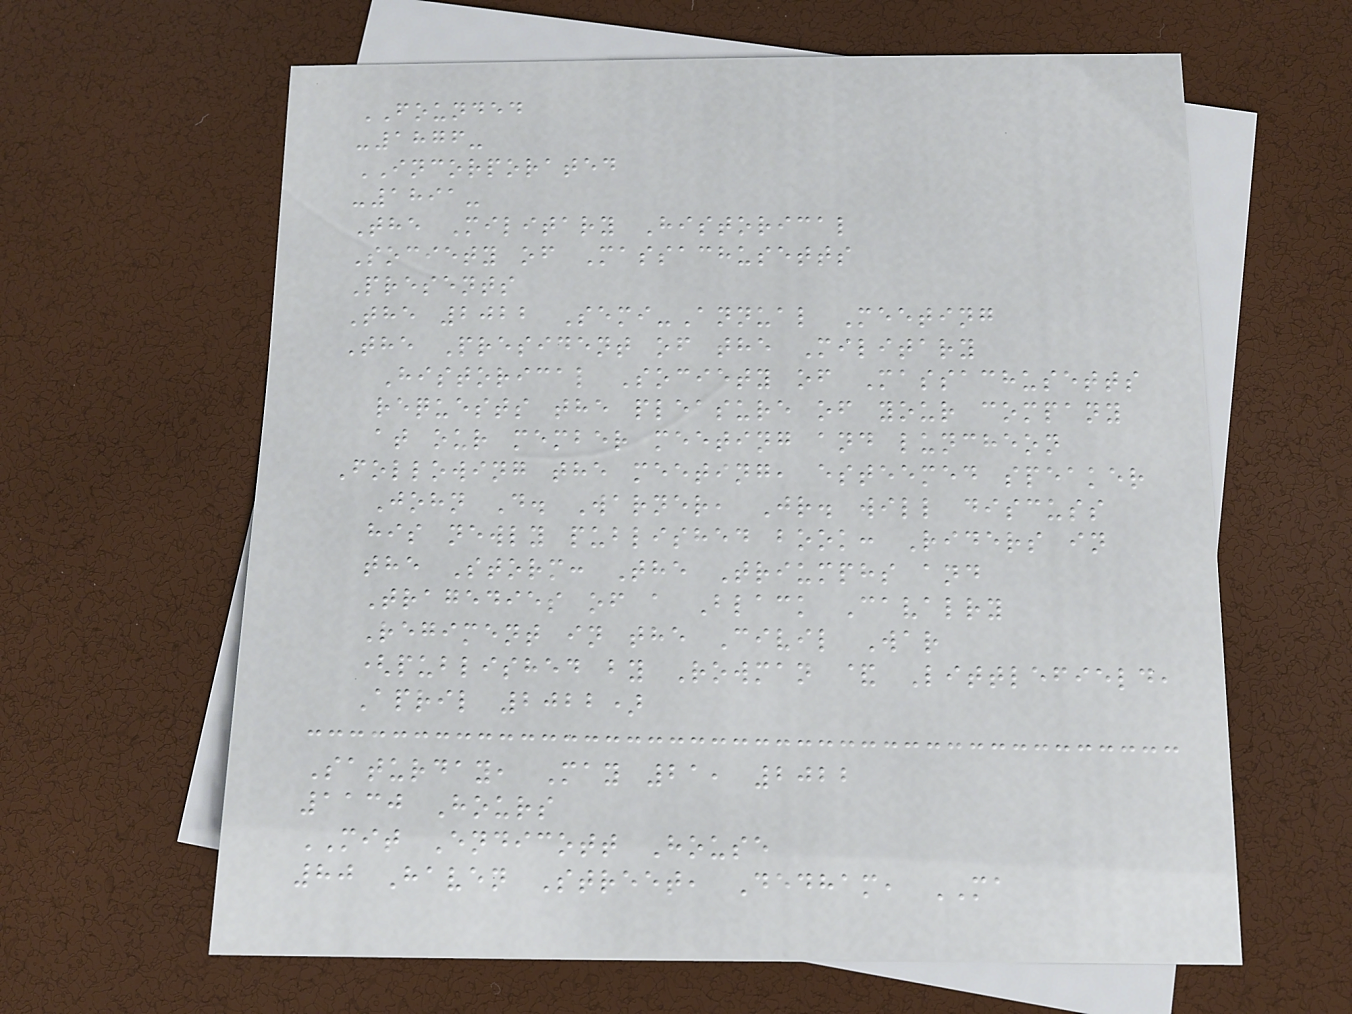FOUNDED
-1876-
INCORPORATED
-1891-
The Military Historical
Society of Massachusetts
Presents
The 2022 Semi-Annual Meeting
The President of the Military
Historical Society of Massachusetts
requests the pleasure of your company
at our member meeting and luncheon
Following the meeting, esteemed speaker
John D. Warner, Jr. will discuss
his newly published book: Riders in
the Storm: The Triumphs and
Tragedies of a Black Cavalry
Regiment in the Civil War
(published by Rowman & Littlefield,
April 2022)
Saturday, May 21, 2022
1130 Hours
MIT Endicott House
80 Haven Street, Dedham, MA
